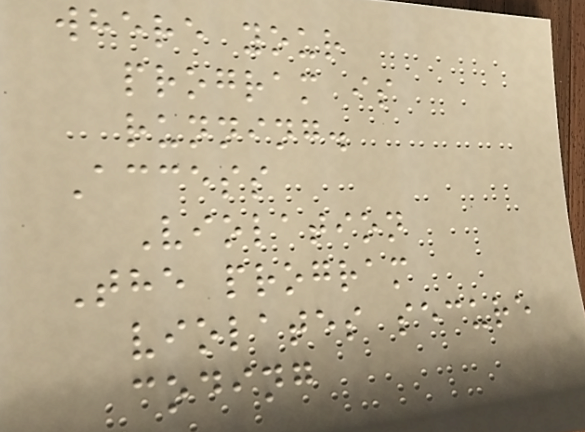where your
program is
running.
Access
Violation
The program
violates secure
coding
